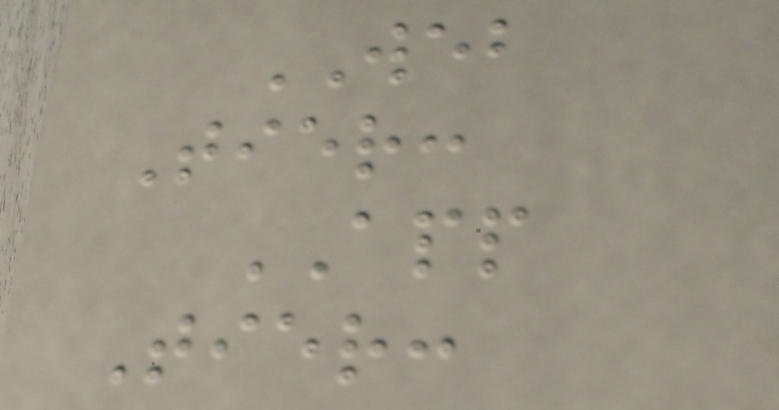WEB
Tier:
APP
Tier:
